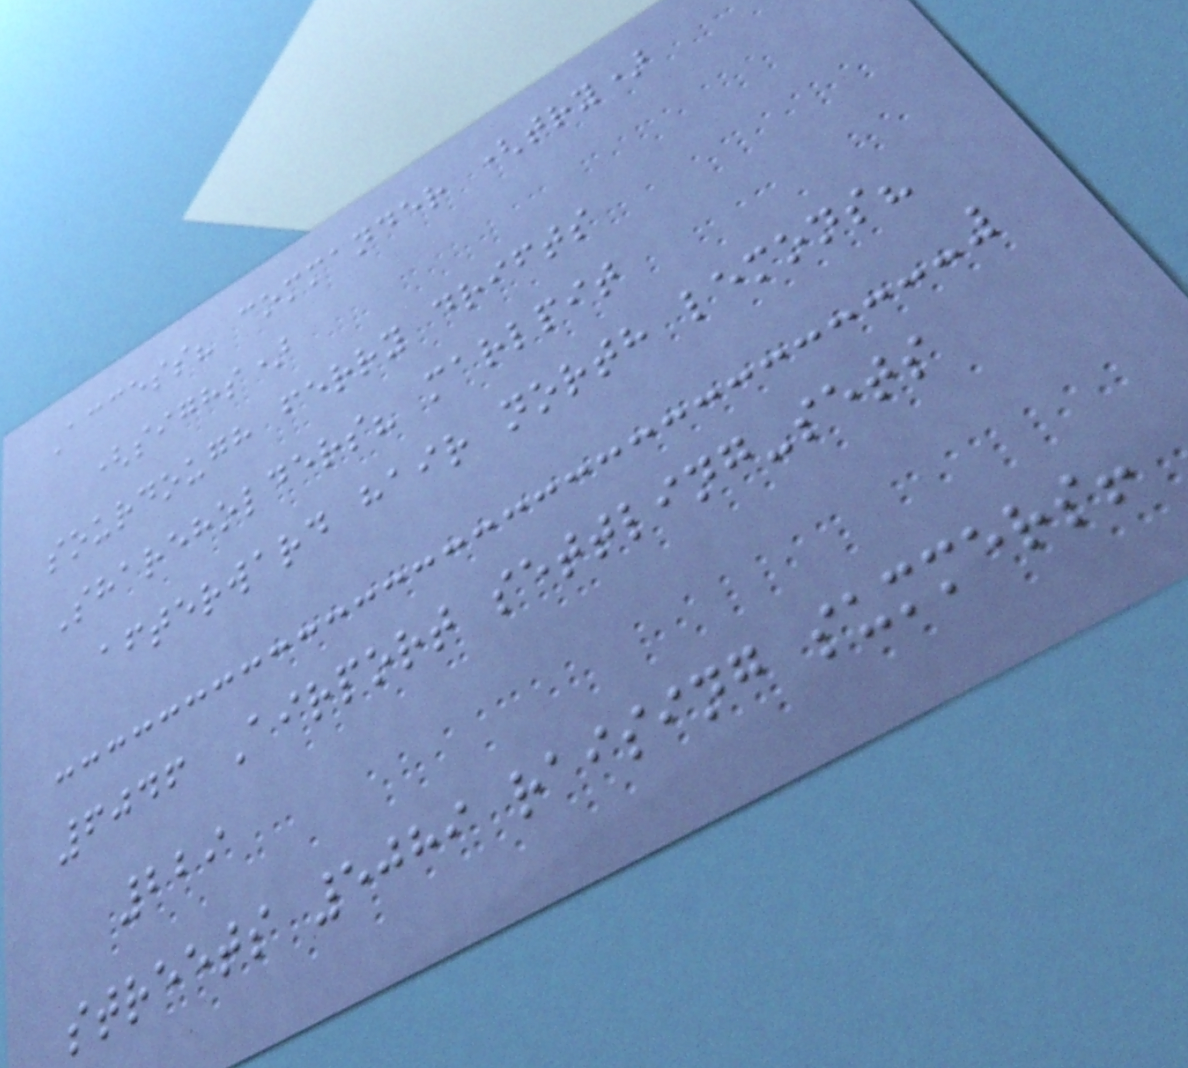Access? commander (try)
(sighs)
sourdough ferry drifts
Shareholders? marlpit
afterward hair north lemons?
6046 Airport settling-sets
229
streets 5089 raising summers!
